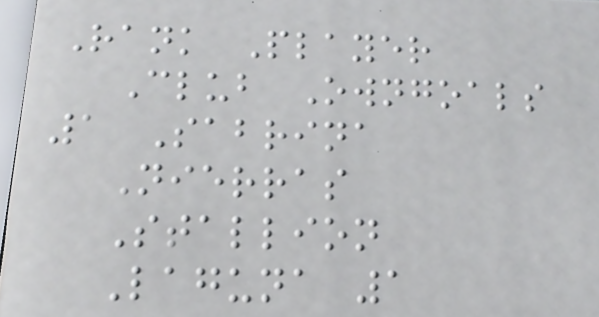Rank Player
Club Owngoals
1 Sabrina
Nierras
Stallion
Laguna 1
